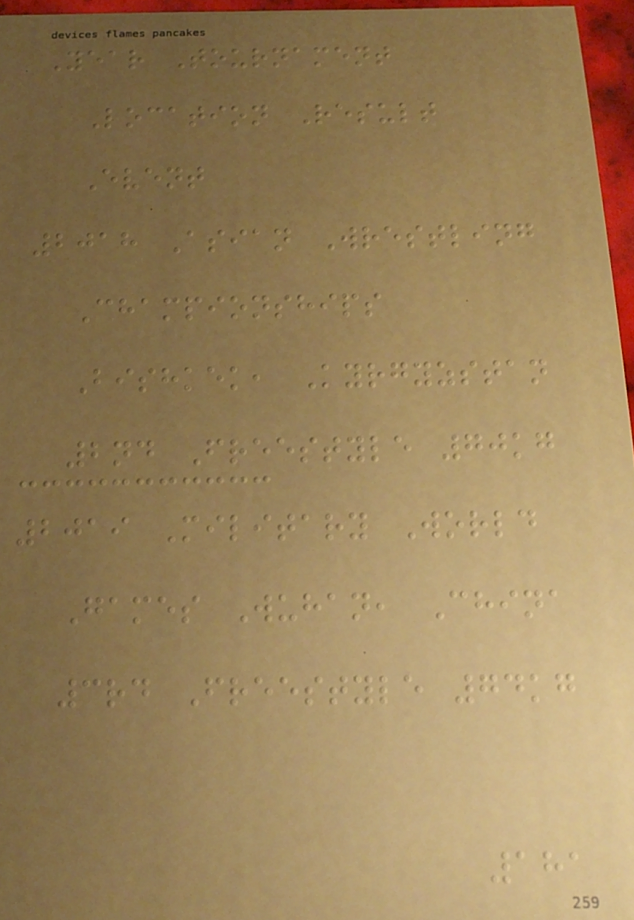Year Tournament
Location Result
Event
2018 Asian Wrestling
Championships
Bishkek, Kyrgyzstan
2nd Freestyle 70kg
2019 Military World
Games Wuhan, China
3rd Freestyle 74kg
181
